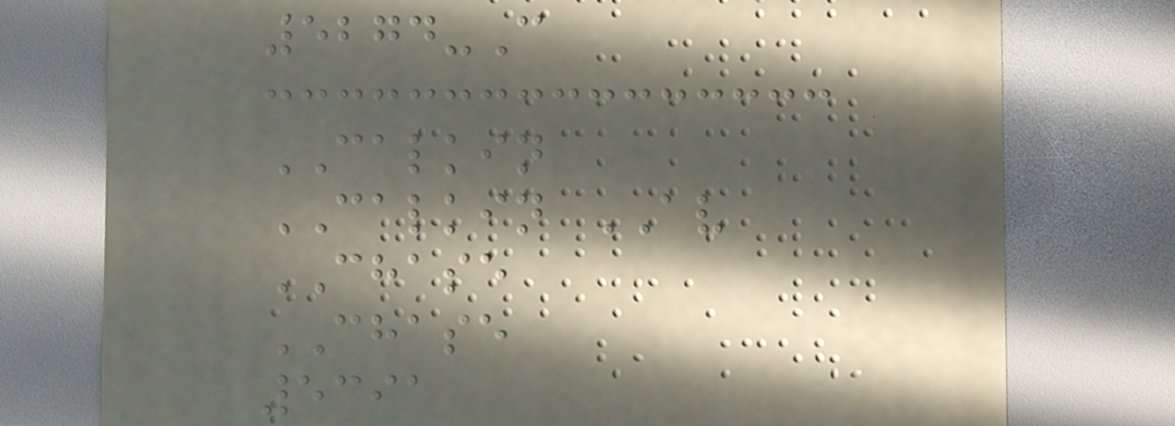5274-C
CALKIN
CALKIN AV
CHASE
CHASE
5391
